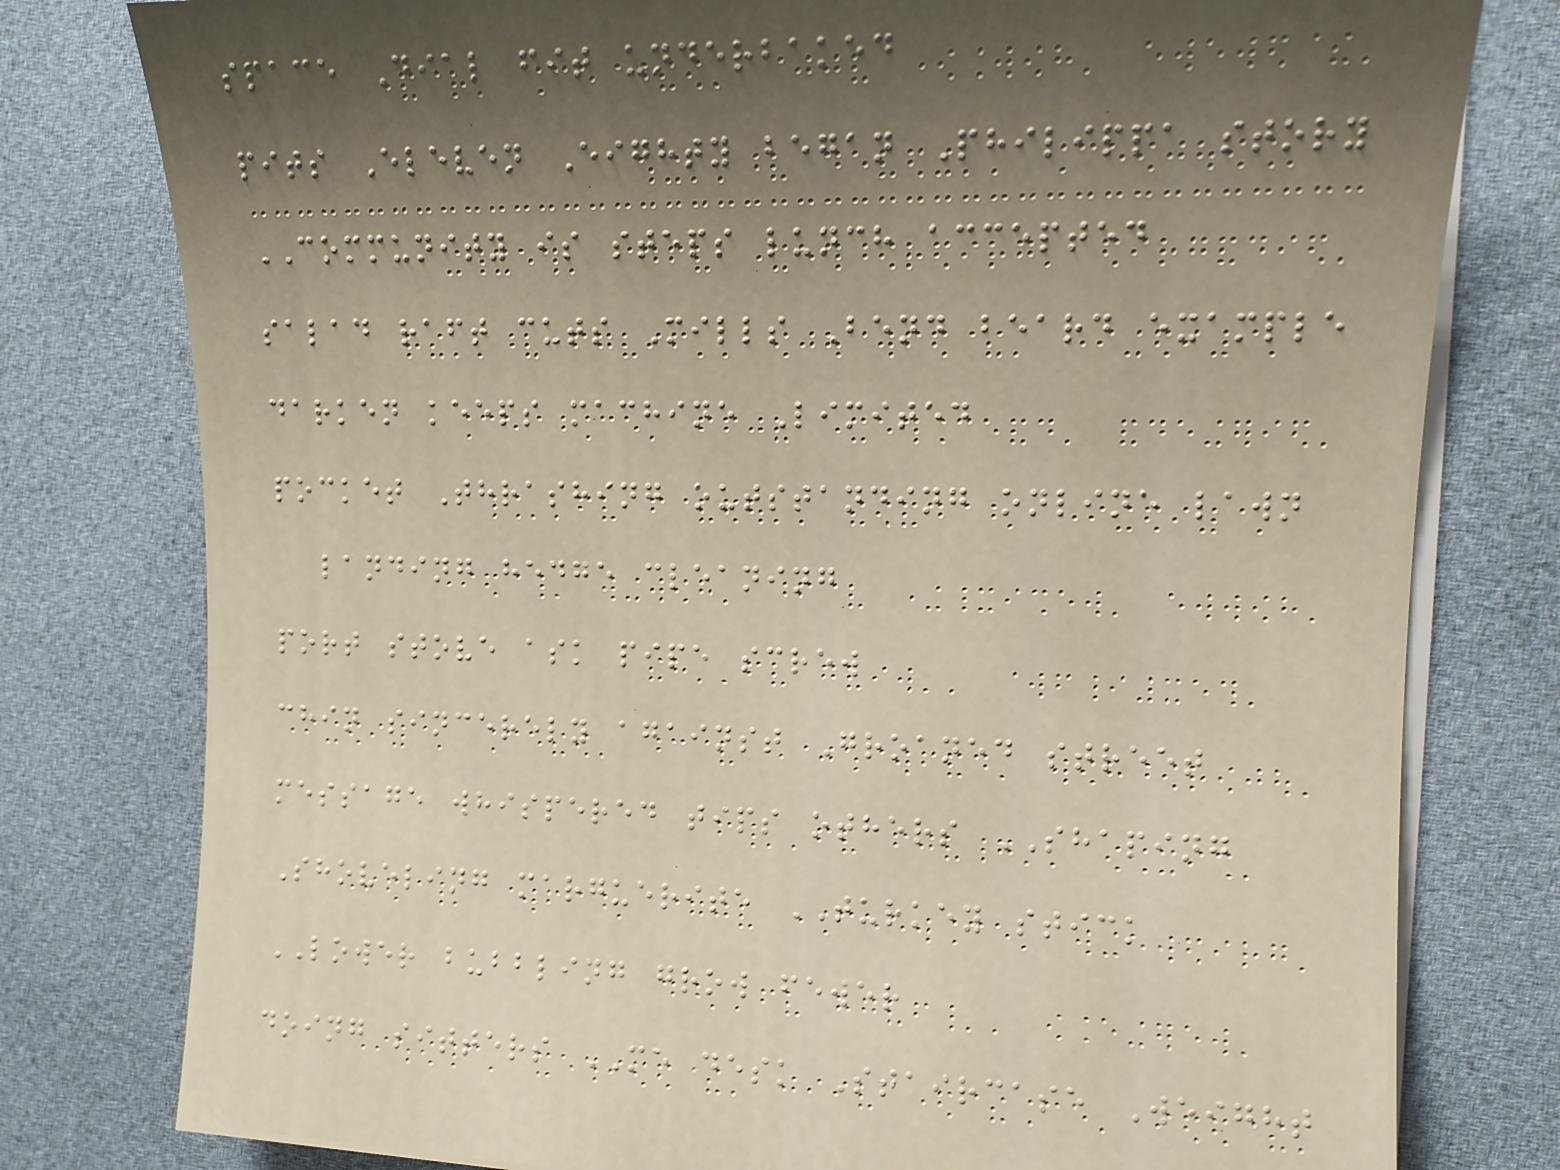space Dial fit underbaked
pits Eleven Eighty began Philippa story
COMMUNITY is steps lunch accepted
salad raft cuts Mills Bend beard example
darken keeps machine Limited
pocket Thrashing outstanding online lawn
landing hedge cleaning
port stove ask pipe screw
chin sincerely against Groaned street
message whispered tips others SHAPING
Shoveling marguerite TURKEY stick
LOWER bubbling grow fewer
doing sitters ME desk Staircase Weight
